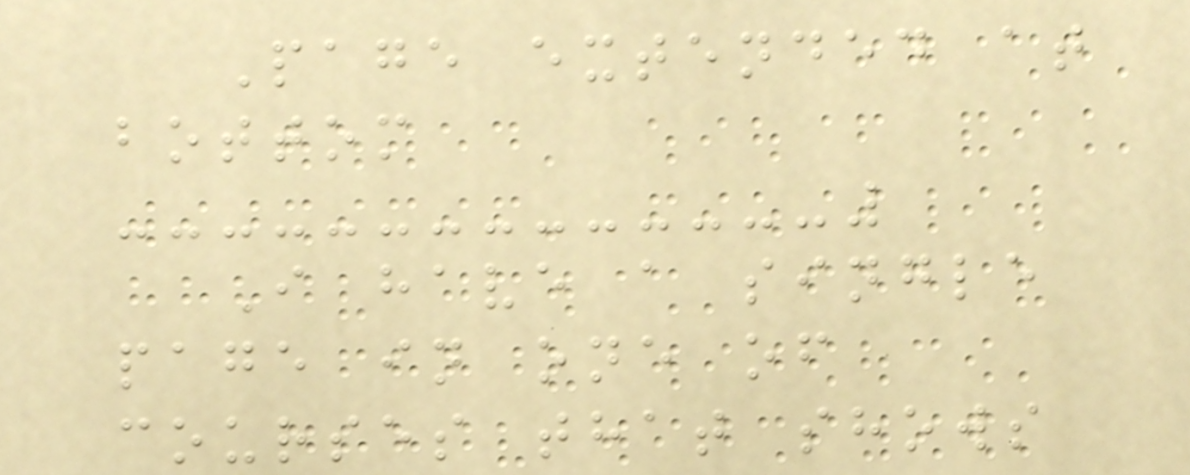Page extended at
bottom
I have a single
page in one of
courses that shows
